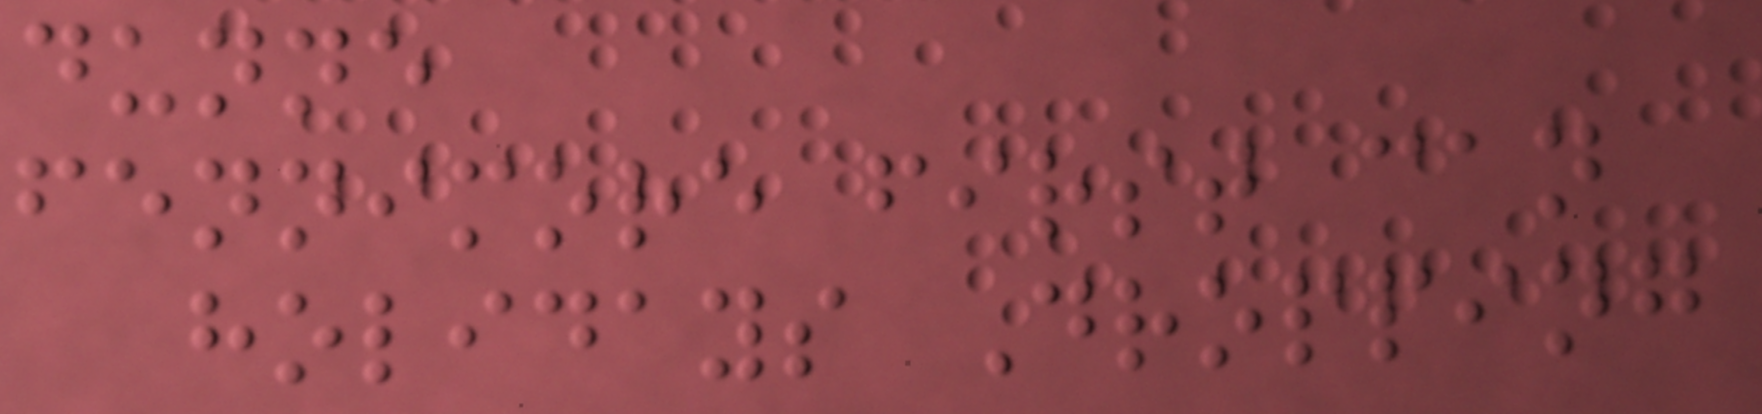dunne
fennimore first can
holidays Dropping
